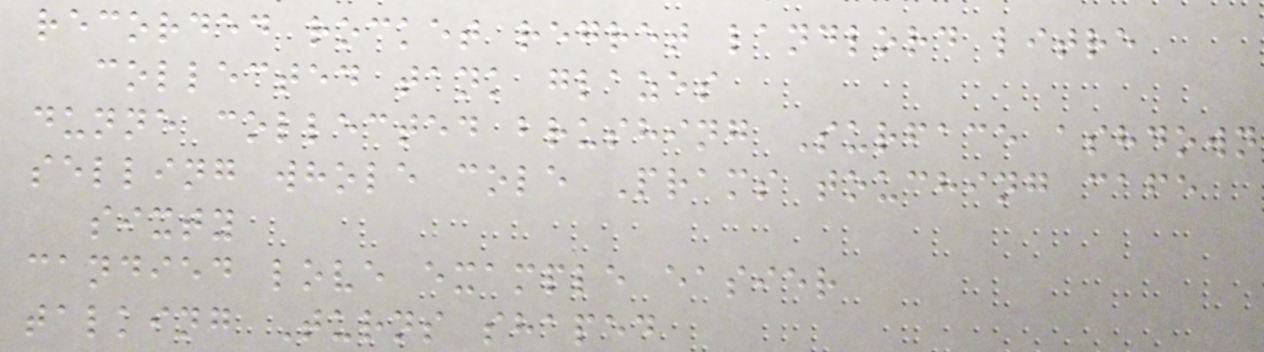recorded rocket regret landlord litre
collected tank glazes
dunne collected brushing Surface ashdown
selling whole cole Prams touching cafe
sixty
candied love example easier
talking Turns shaped
